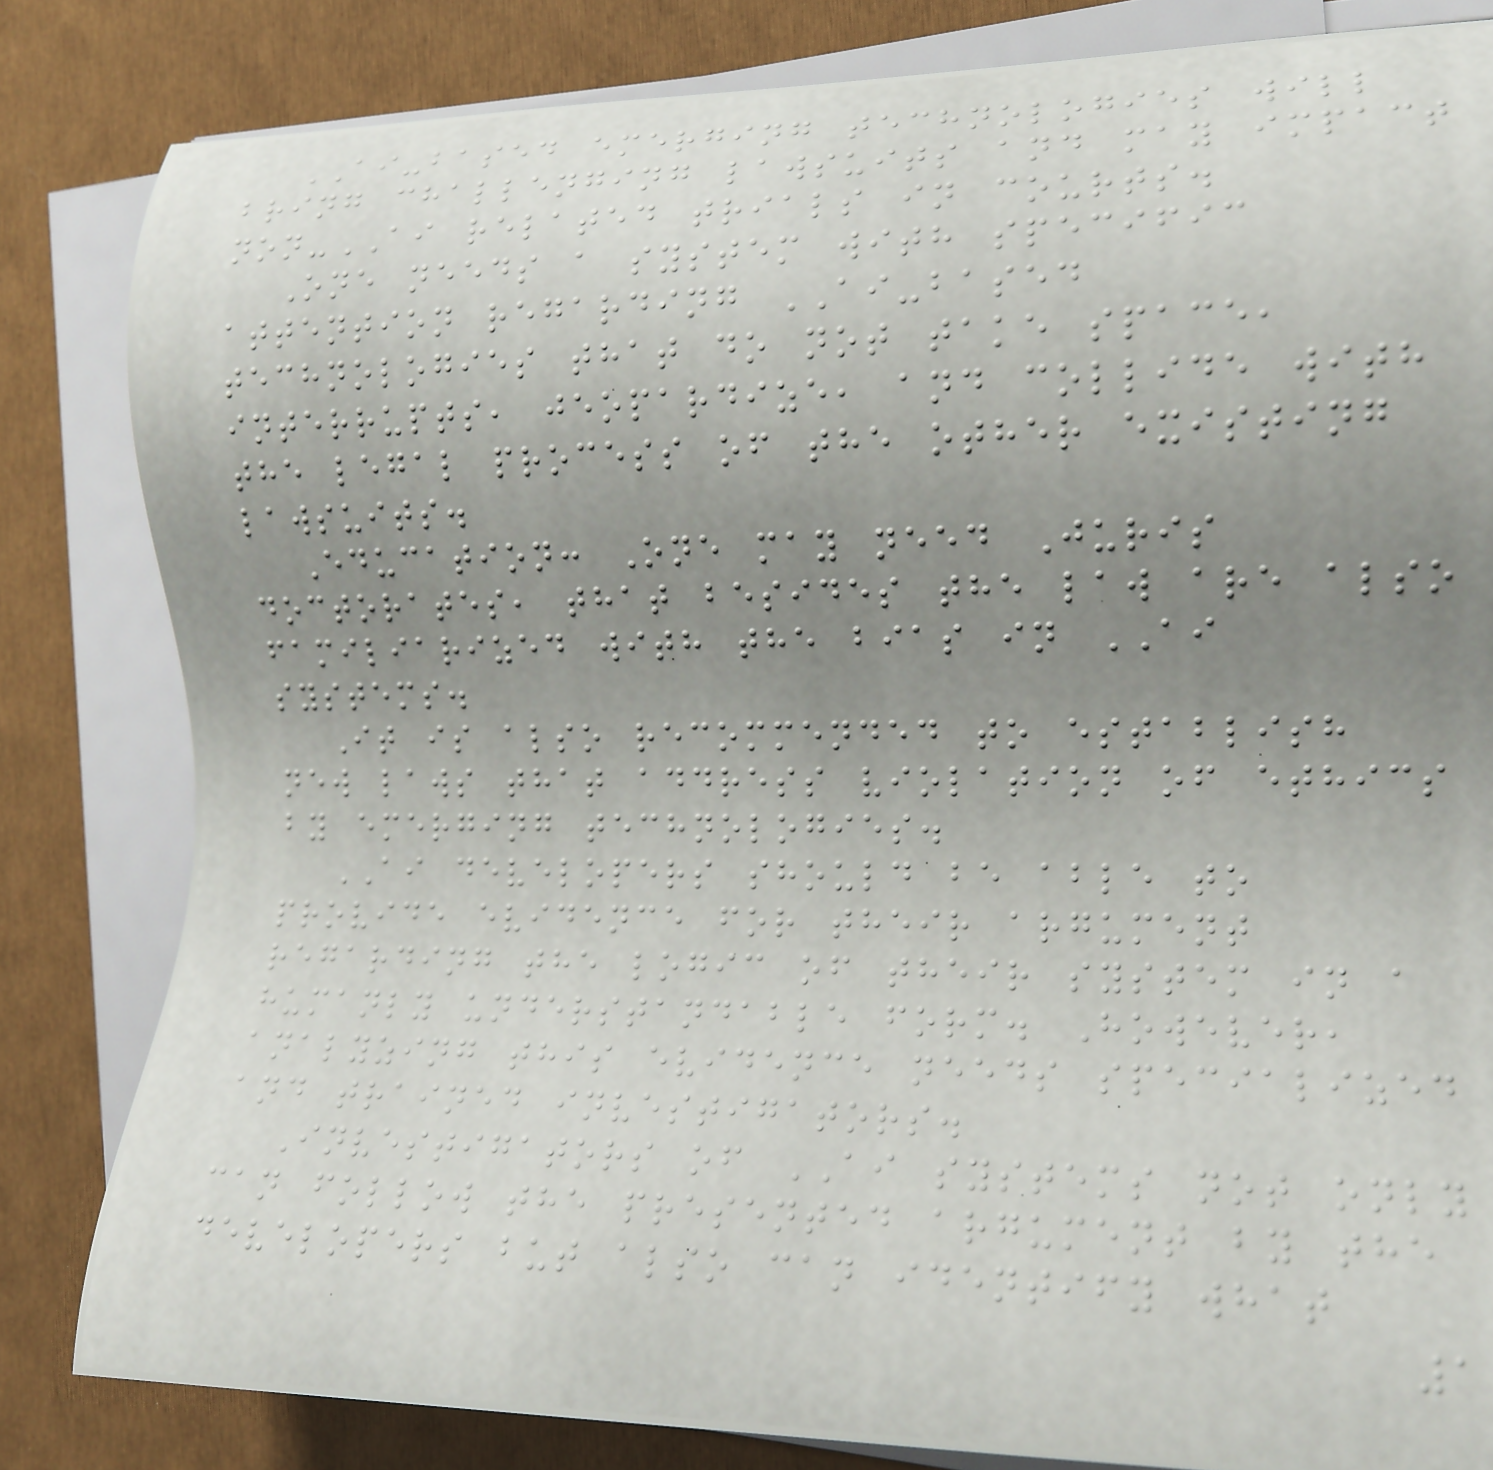AI-based emerging technologies will
bring challenging lawsuits and may impact
non-AI related trials in courts.
One needs a system with specific
attention regarding AI-based
technologies that do not take space,
interrupts, jeopardize, and collide with
the legal process of the other existing
lawsuits.
Education: One may need Juris
doctorates, that besides the law are also
familiarized with the bias in AI
systems.
It is also recommended to establish
new laws that address violation of ethics
by emerging technologies.
AI developers should be able to
provide evidence for their argument
regarding the logic of their system in a
humanly understandable form. However,
analyzing this evidence needs specialized
and trained investigators.
Investigators of AI systems not only
can follow the presented argument by the
developers but also can identify what
1
